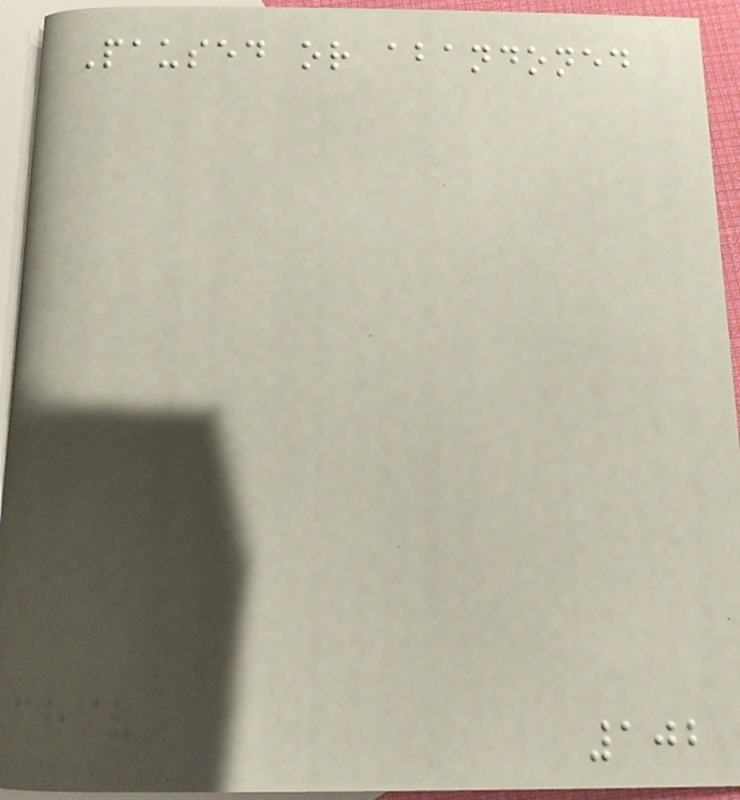Paused or abandoned
102
